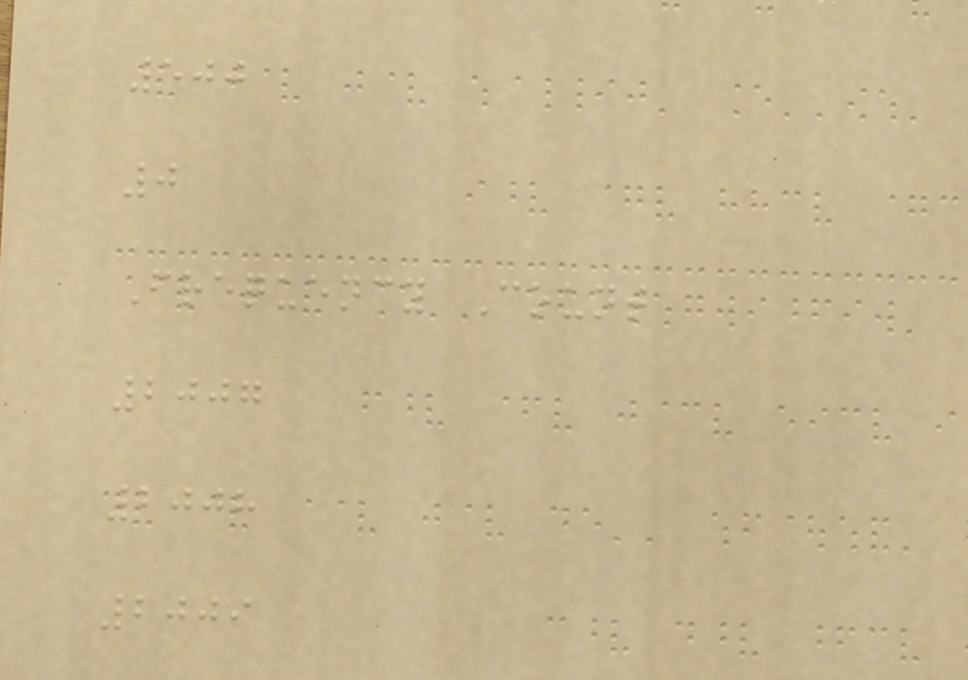500
0
Frequency Count
2007
2008
2009
